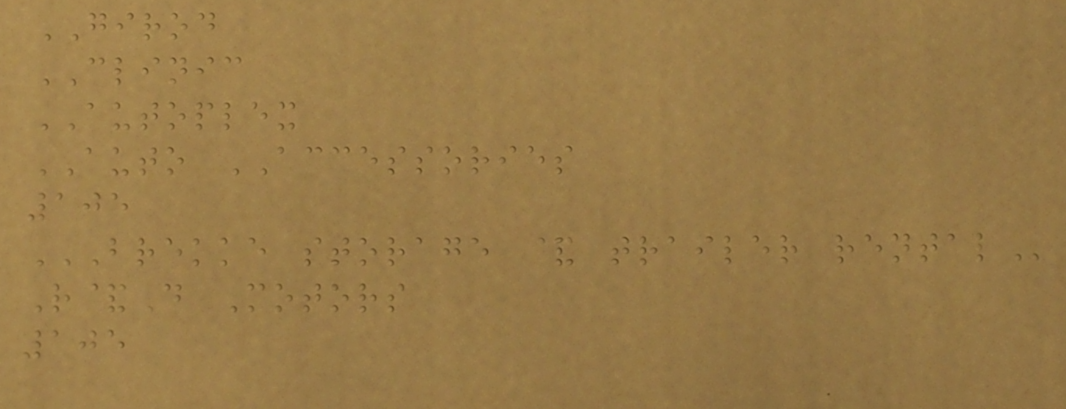GIROD
CLINIC
AUTOPLEX
AUTO ACCESSORIES
105
BREKKE STORAGE & TRAILER RENTAL
R&D Motors
105
